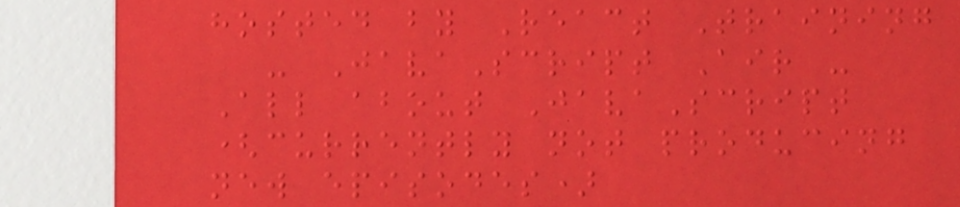hosted by React Training
- JavaScript Air -
All about JavaScript
(currently not producing
new episodes)
